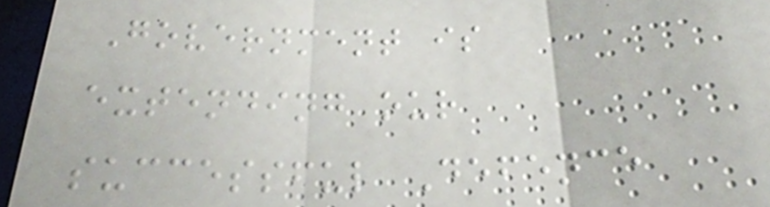Government is
extending our
successful Defence
